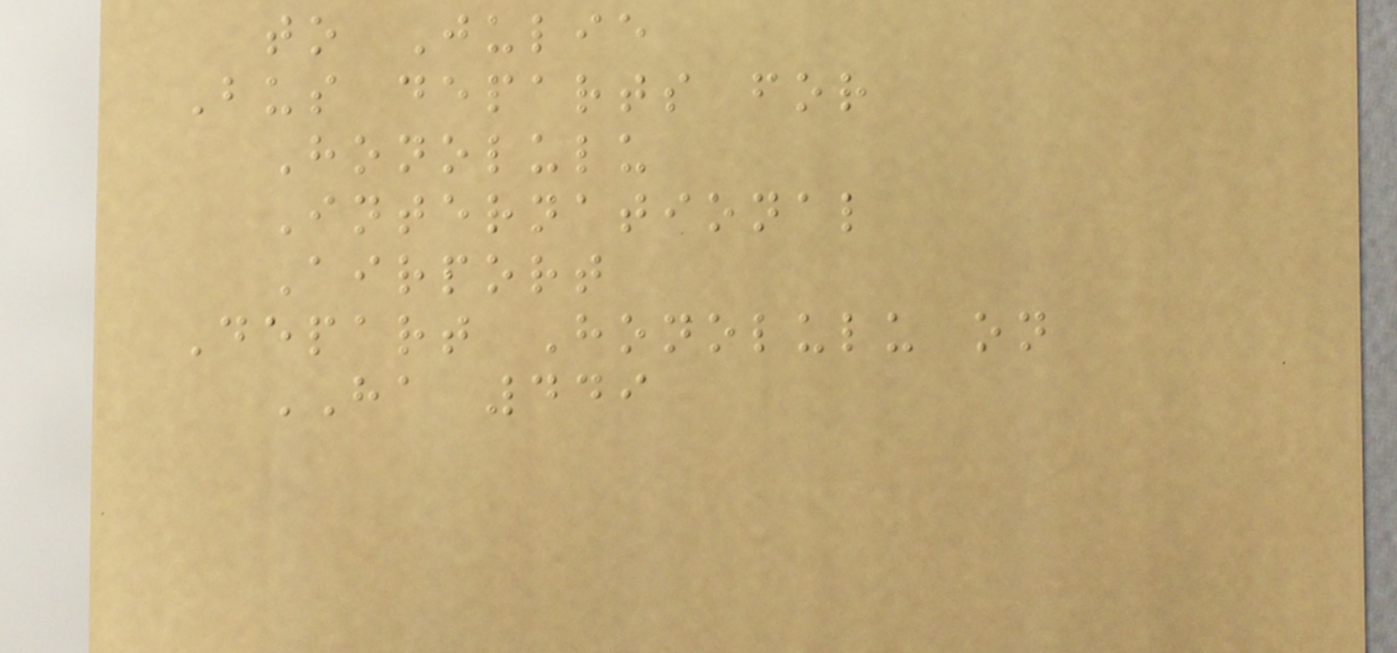to Julie
Bus departs for
Honolulu
International
Airport
Depart Honolulu on
HA 449
